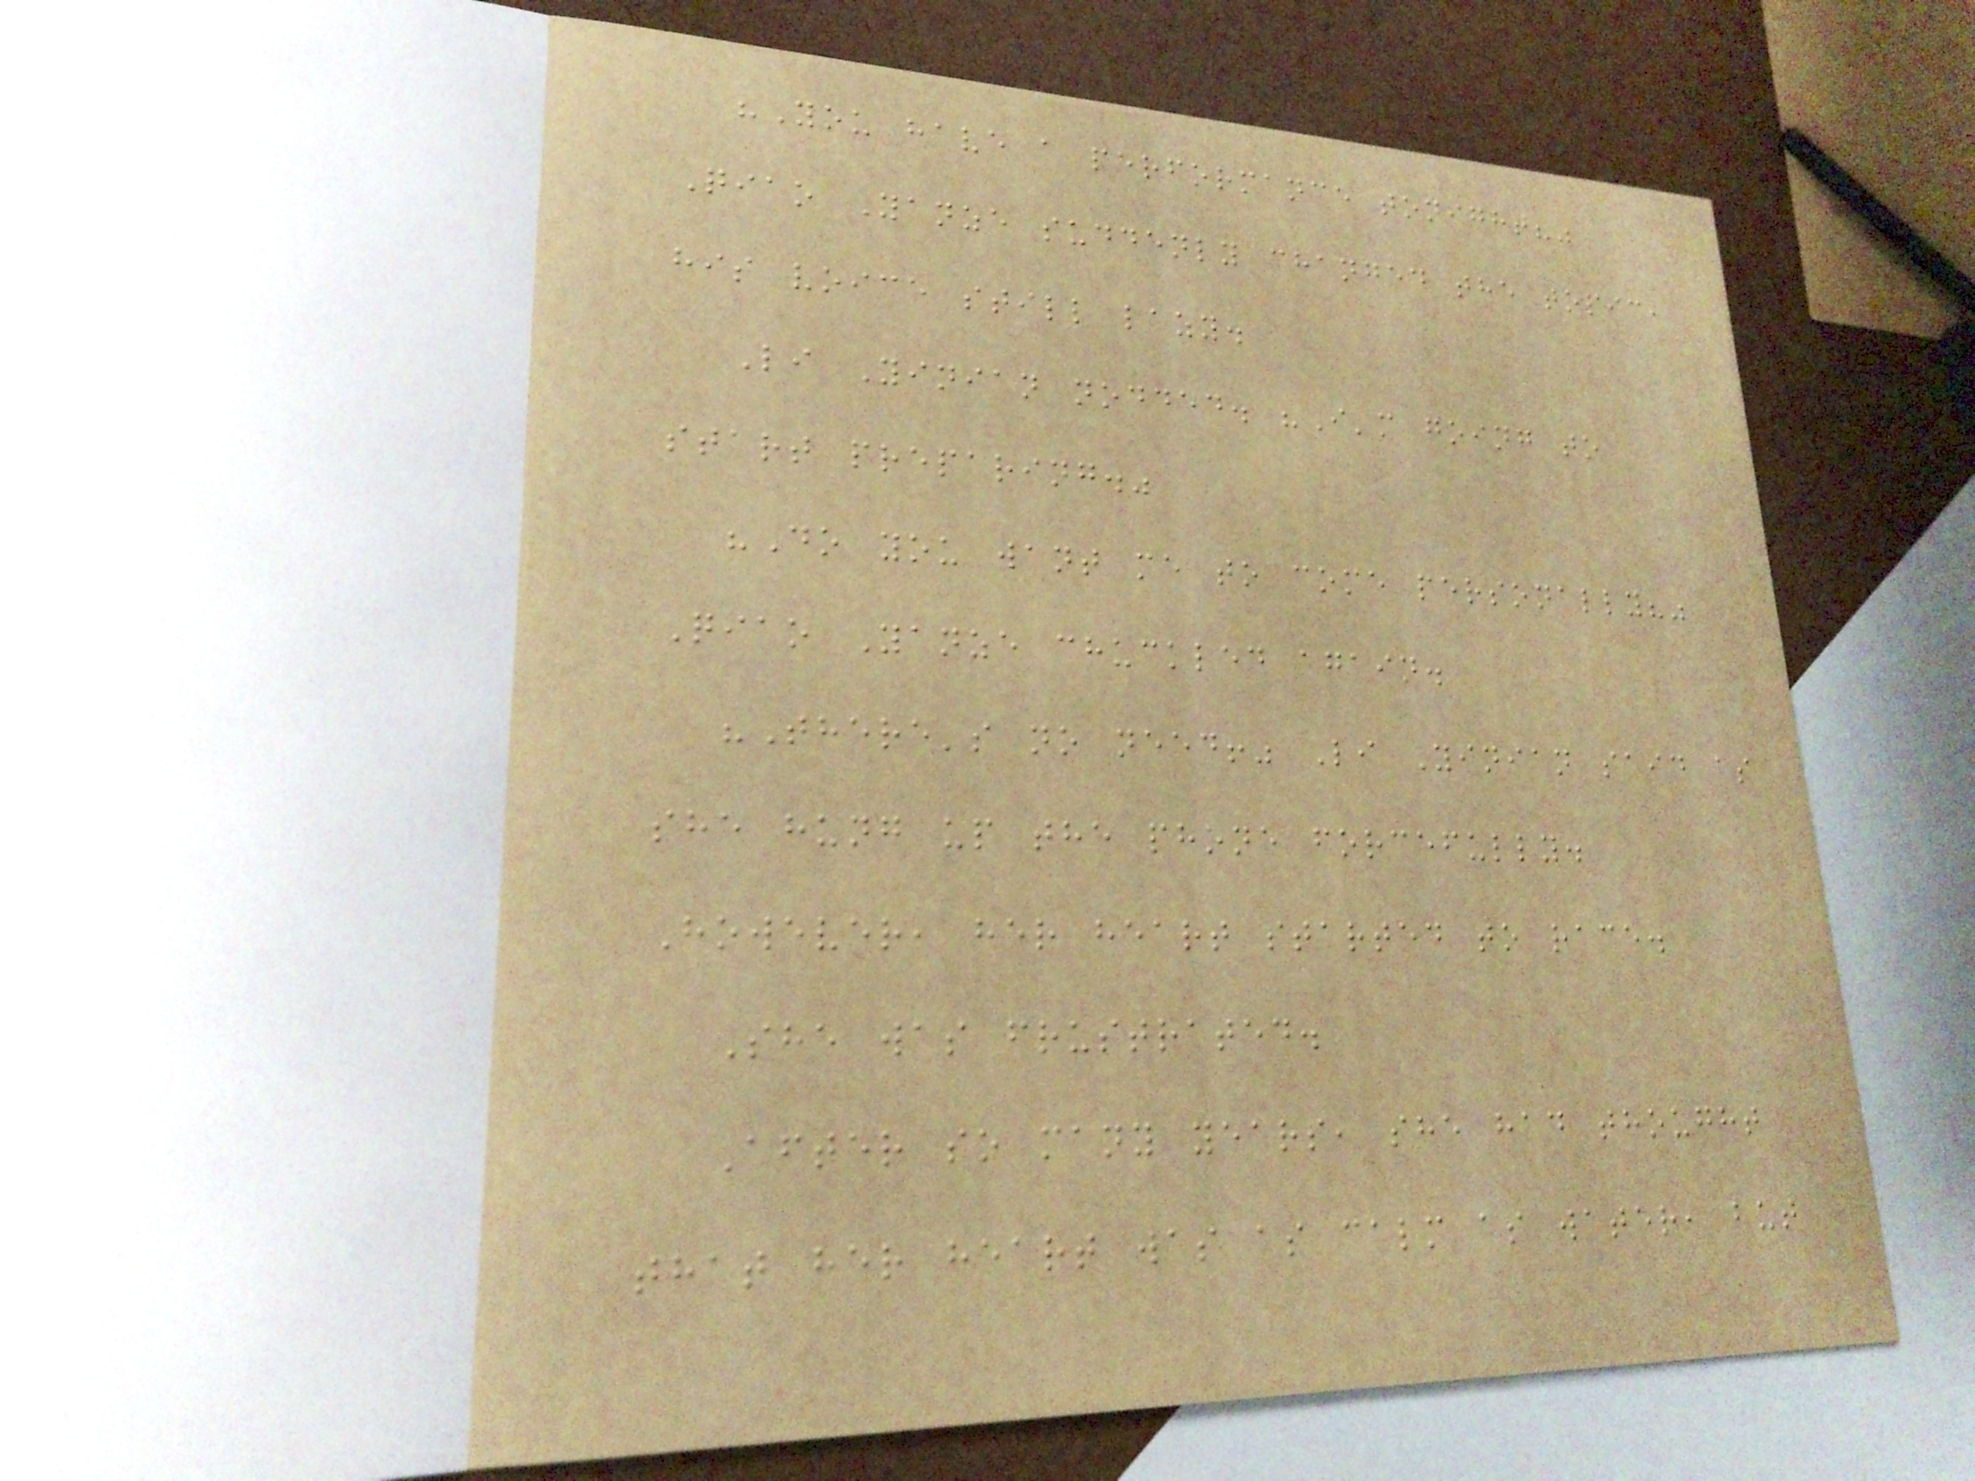"You have a performance tonight?"
Qiao Yanze suddenly changed the topic,
his voice still lazy.
Li Yinian nodded. "I'm going to
start preparing."
"Do you want me to come personally?"
Qiao Yanze chuckled again.
"There's no need!" Li Yinian said as
she hung up the phone forcefully.
However, her heart started to race.
She was frustrated.
After so many years, she had thought
that her heart was as calm as water, but
